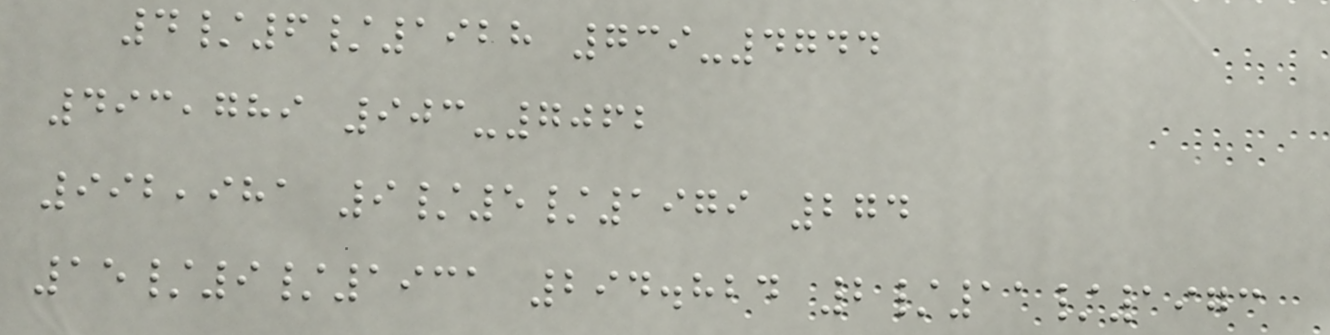4/6/1928 739-4744
493,789 903-7062
992,981 9/5/1979 274
15/9/1931 294.824 2/11/1973
